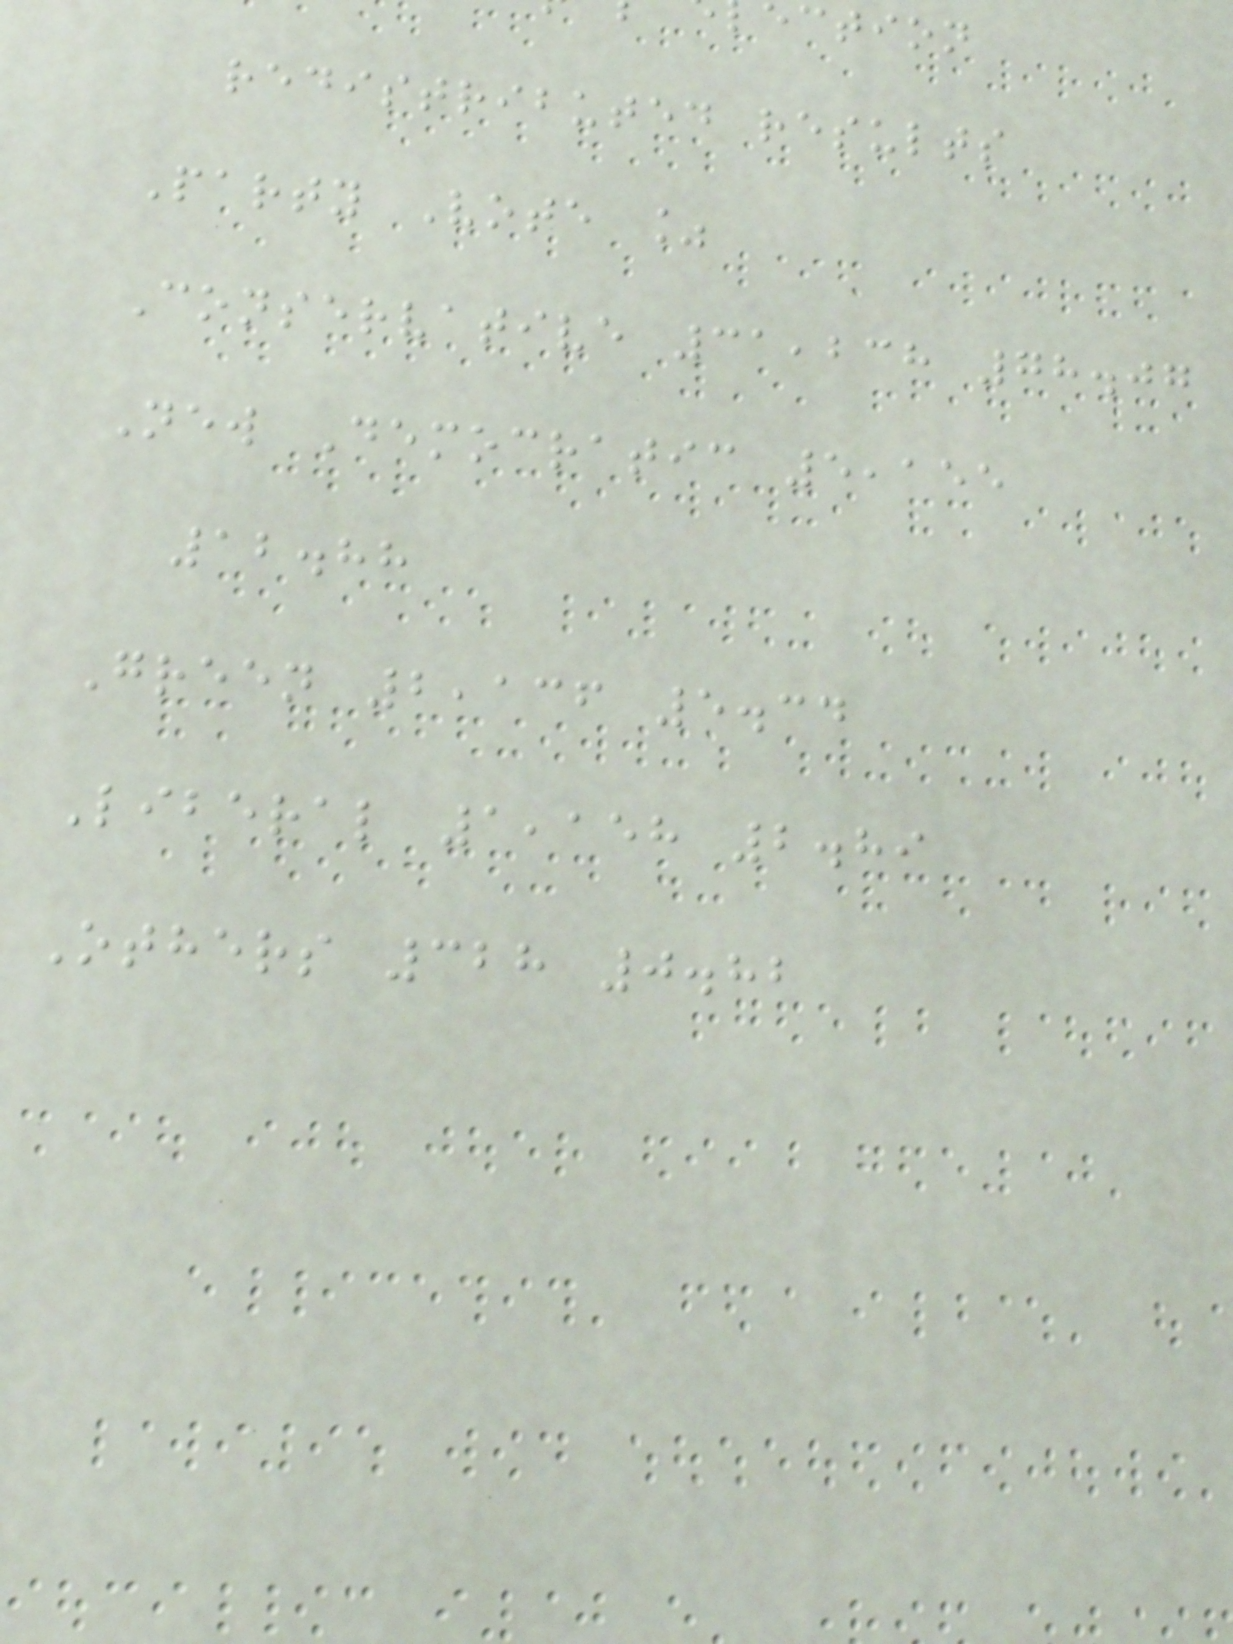ection
redistributed results
Party Vote %
Conservative 31,238 78.07
New Democratic 5,155
12.88
Green 2,136 5.34
Liberal 1,158 2.89
Others 328 0.82
